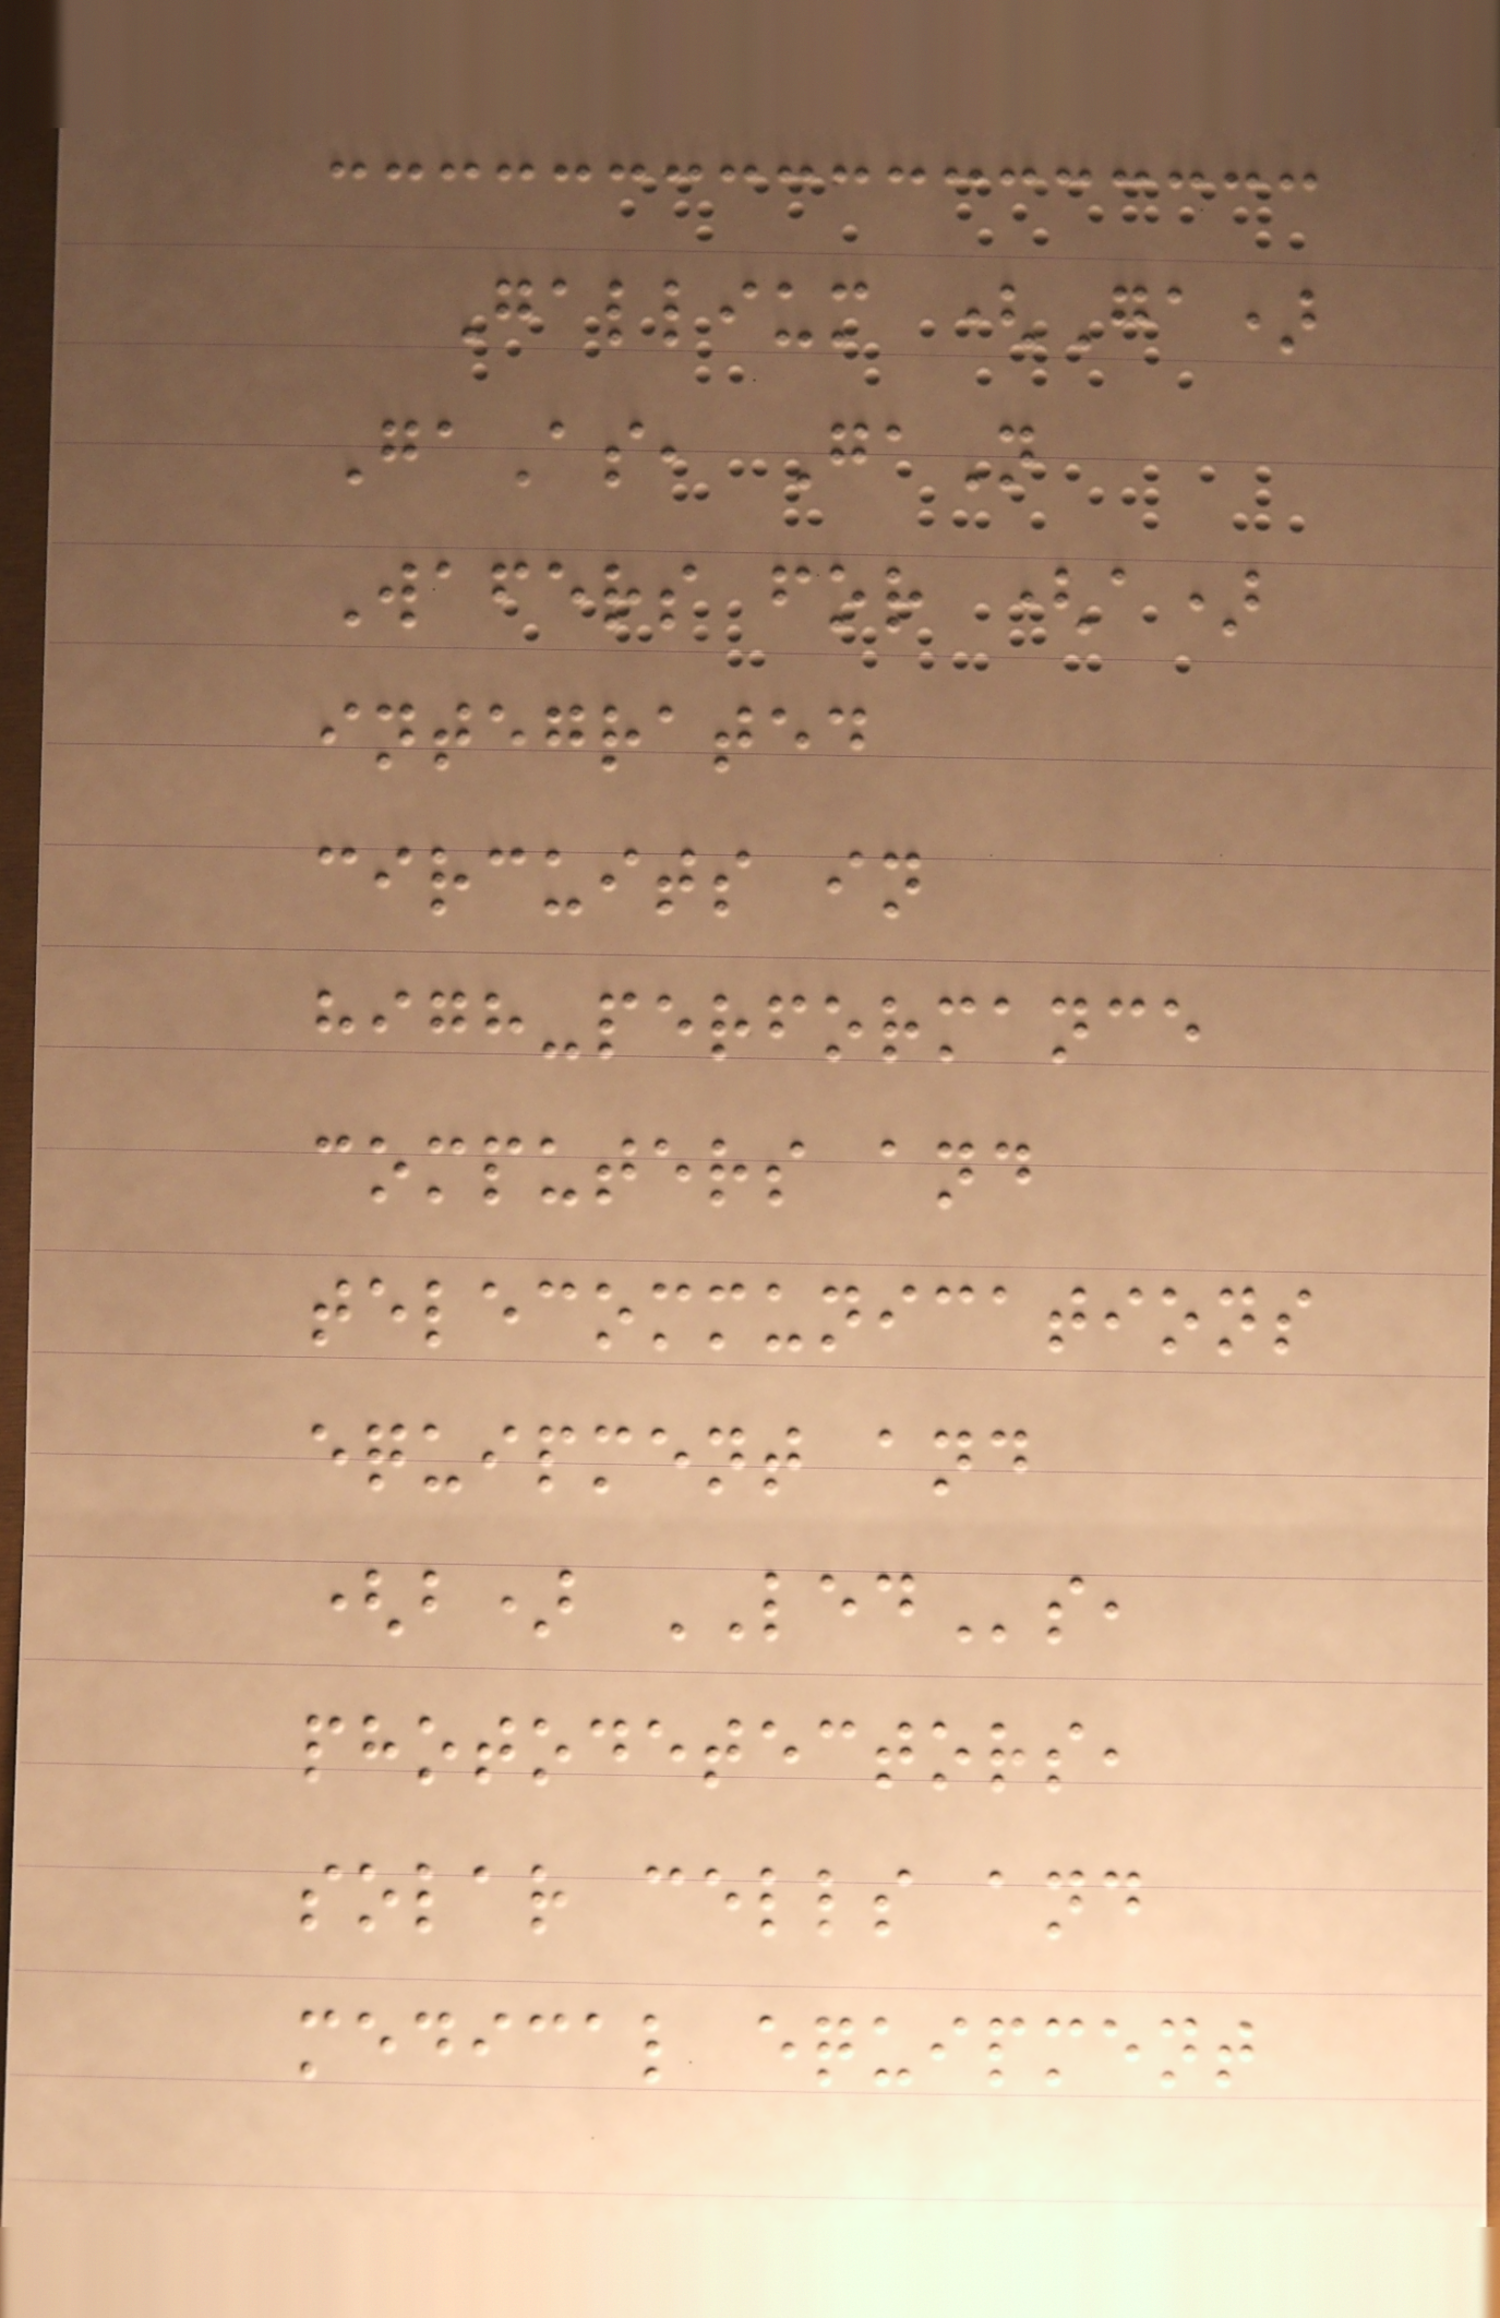Gallium (Ga)
GaAs, GaN
Wafers for (a)
integrated
circuits in
high-performance
computers and
telecommunications
equipment and
(b) LEDs,
photodetectors,
solar cells and
medical equipment
